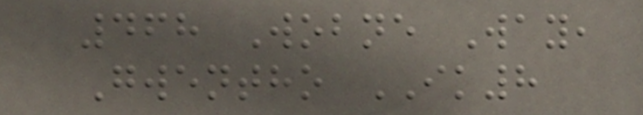468 Wobne Way,
Gwentho IK8
